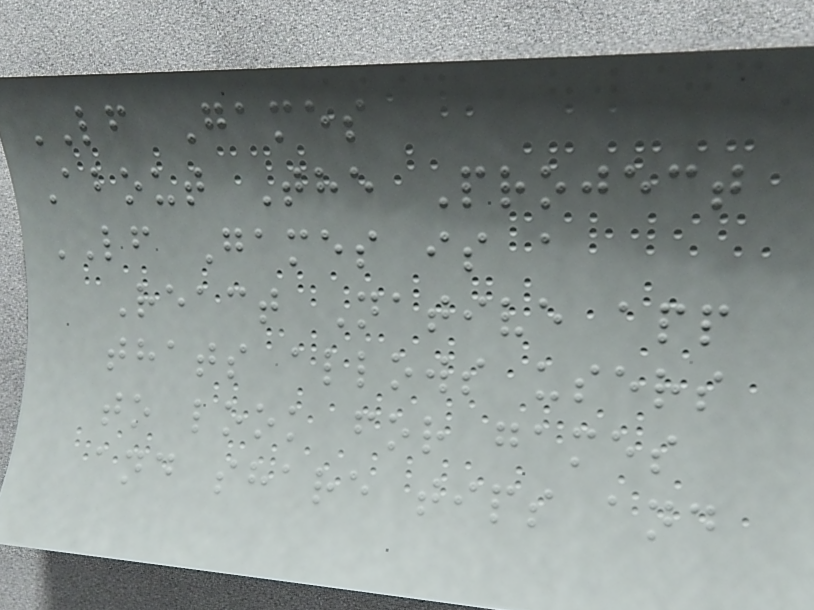LF Games
About The Project
LF Games is a
React Native app
thats allows users
to look for games
and share tips and
